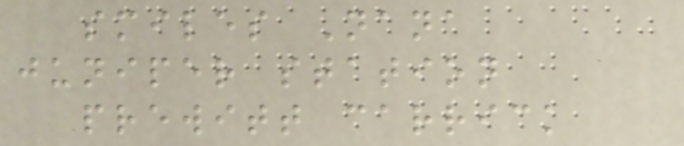smiles Nana
juniper station
prewitt carrick
